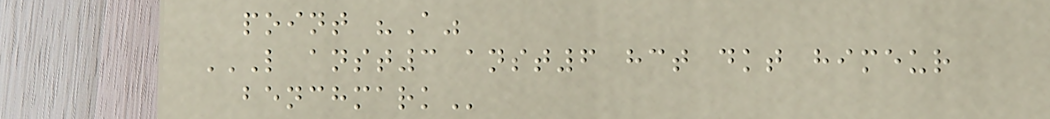point "A"
L ANST3 ANST6 HCT DKT HIMEUR
BENCHMARK
